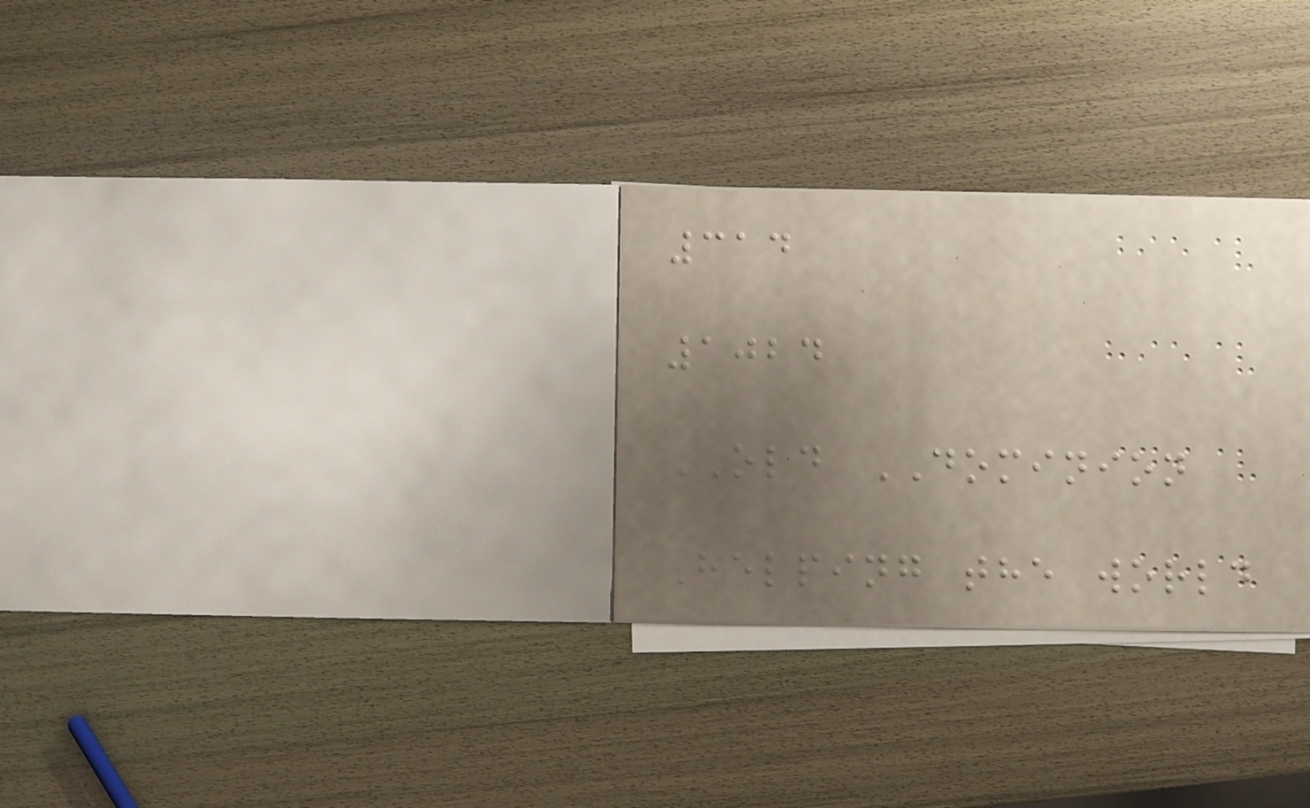314
1024
OLD DOMINION
Helping the world
